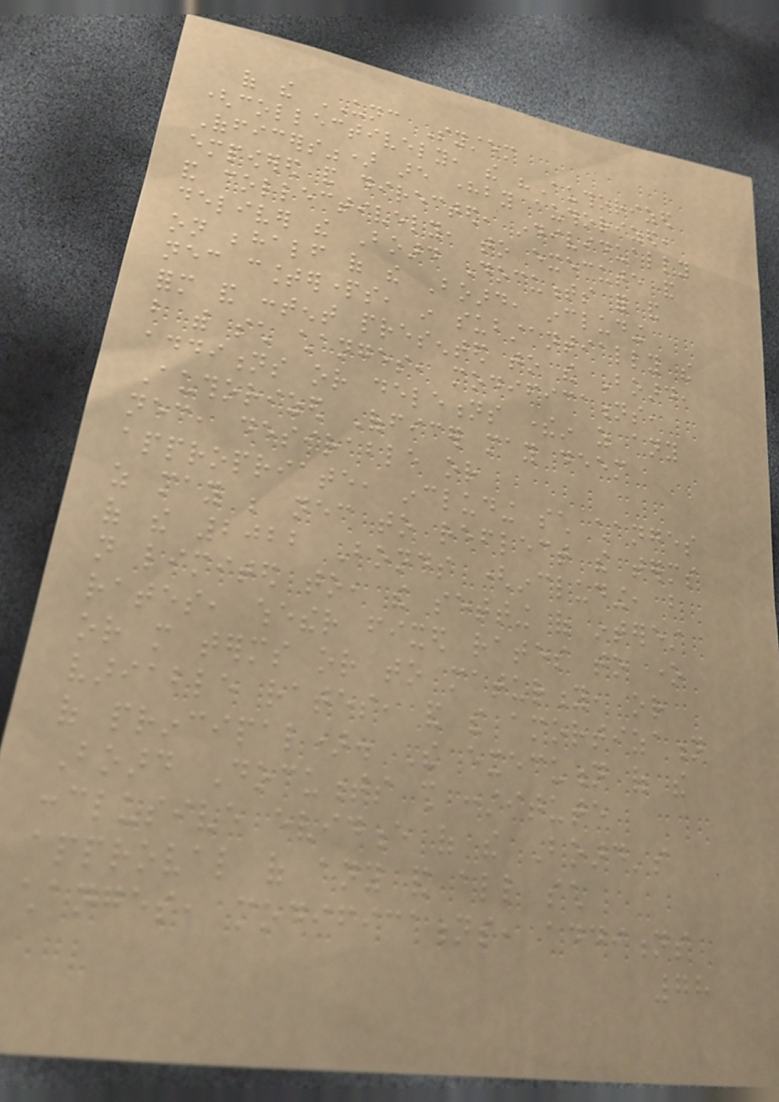of the UNC System
(collectively, the "Authorized
Officers") are hereby authorized,
empowered and directed, individually
and collectively, to execute and
deliver the Board Documents for and
on behalf of the Board, including
necessary counterparts, in substantially the
form and content presented to the Board,
but with such changes, modifications,
additions or deletions therein as any
Authorized Officer may deem
necessary, desirable or
appropriate, including such changes
as may be necessary to reflect the terms
of the 2022 Bonds (including, but
not limited to, the setting of interest
rates, whether fixed rates to one
or more terms or to maturity, or
variable rates, and the amortization
of principal). The execution of the
Board Documents shall constitute
conclusive evidence of the Board's
approval of any and all such
changes, modifications, additions
78
